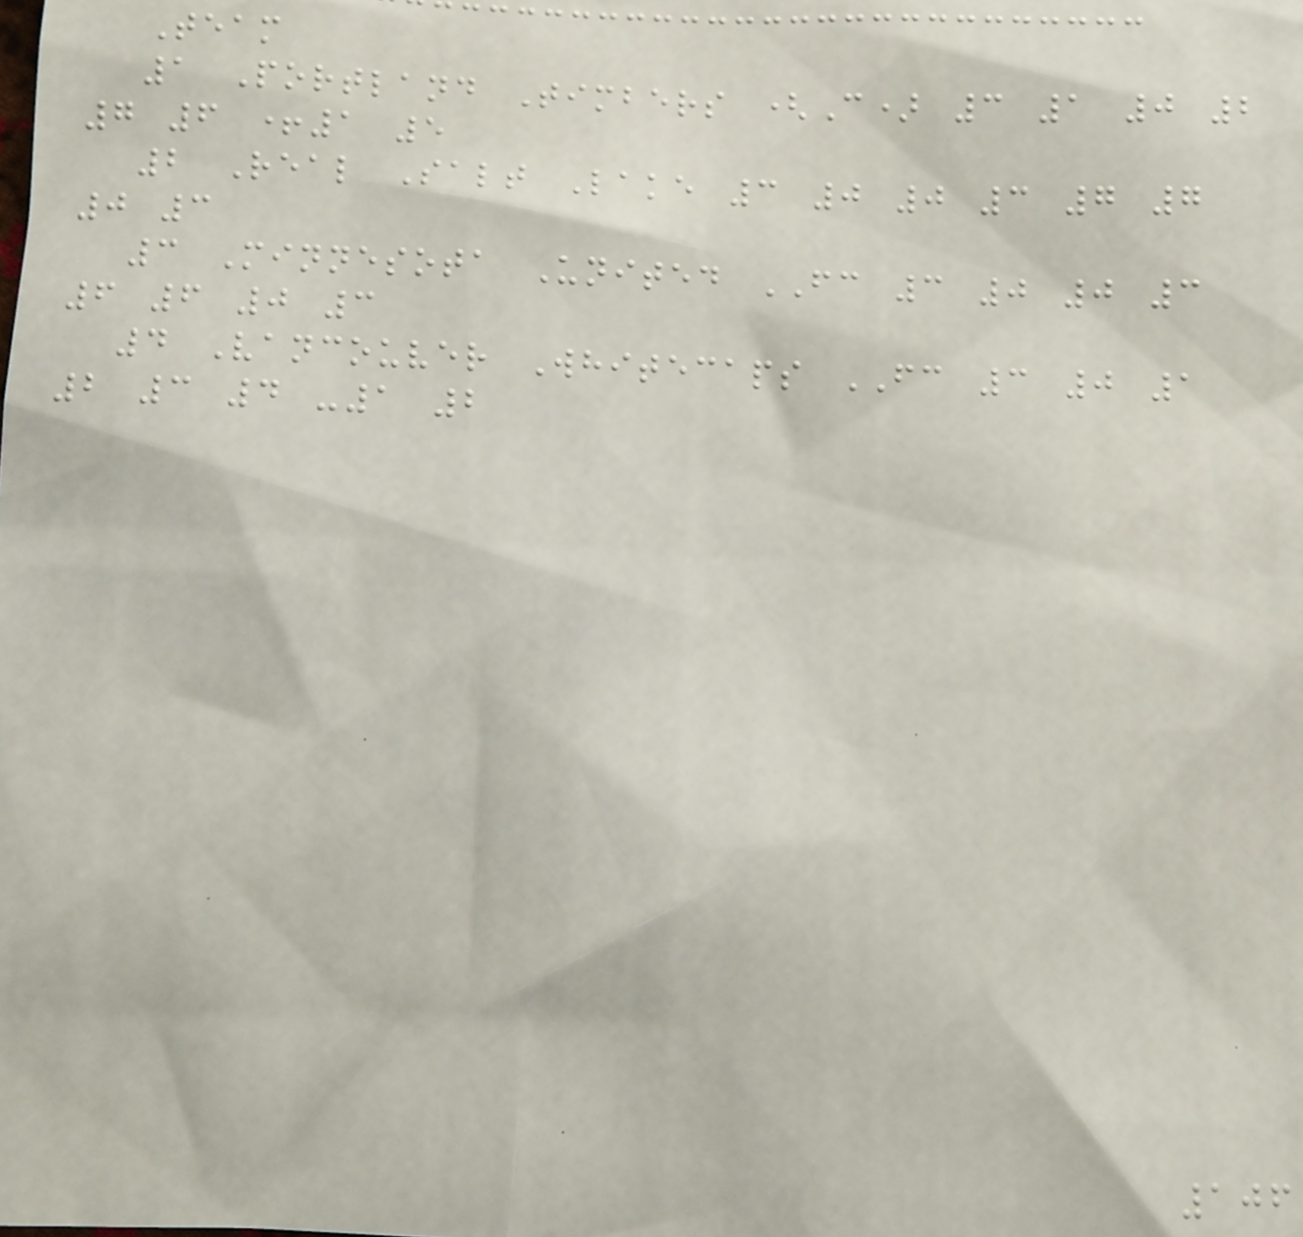Team
1 Portland Timbers (C) 3 1 0 2
7 6 +1 5
2 Real Salt Lake 3 0 0 3 7 7
0 3
3 Minnesota United FC 3 0 0 3
6 6 0 3
4 Vancouver Whitecaps FC 3 0 1
2 3 4 -1 2
106
